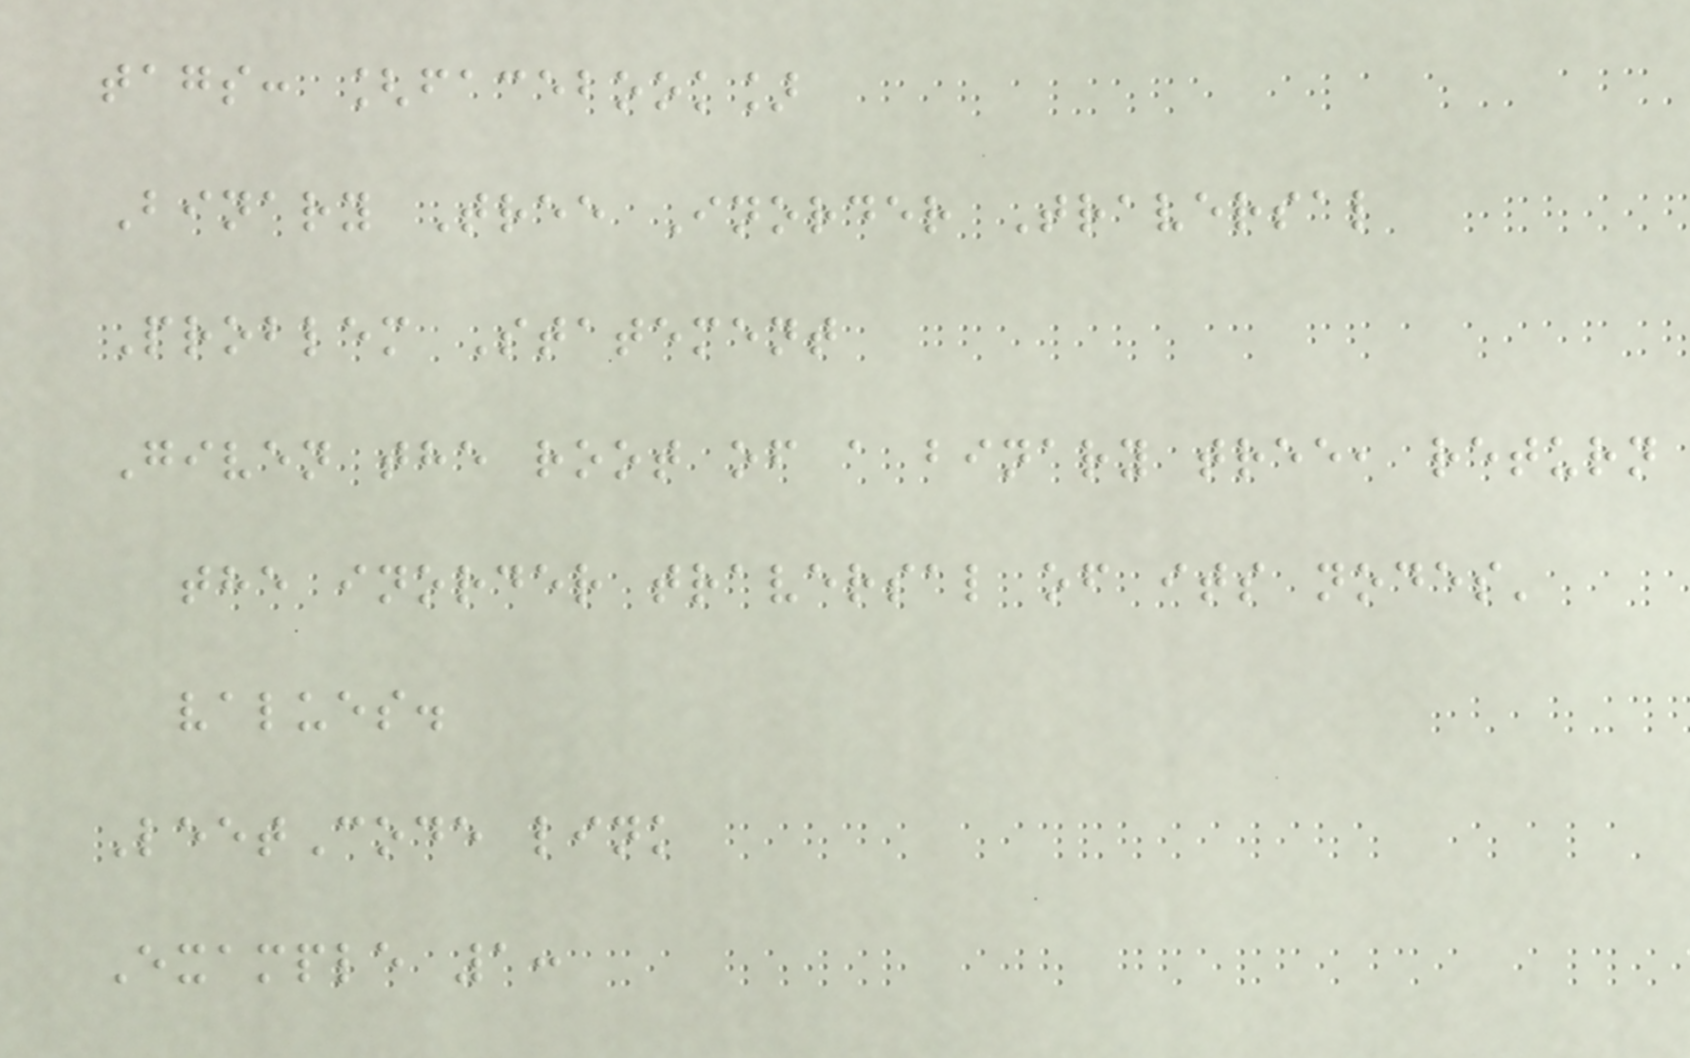tags: [facebook]
Binary Tree Inorder Traversal
Problem Statement
Given the root of a binary tree, return
the inorder traversal of its nodes'
values.
LeetCode link
Example 1:
